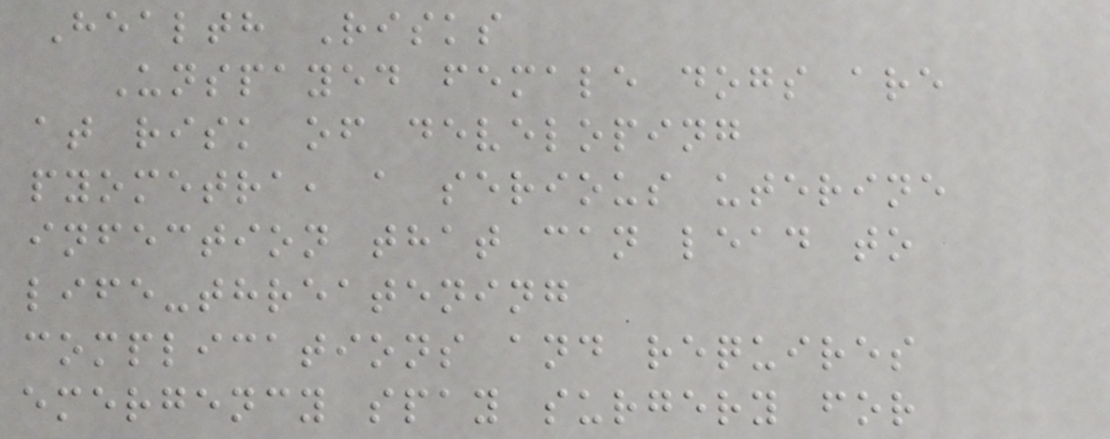Health Risks
Unspayed female dogs are
at risk of developing
pyometra, a serious uterine
infection that can lead to
life-threatening
complications and requires
emergency spay surgery for
